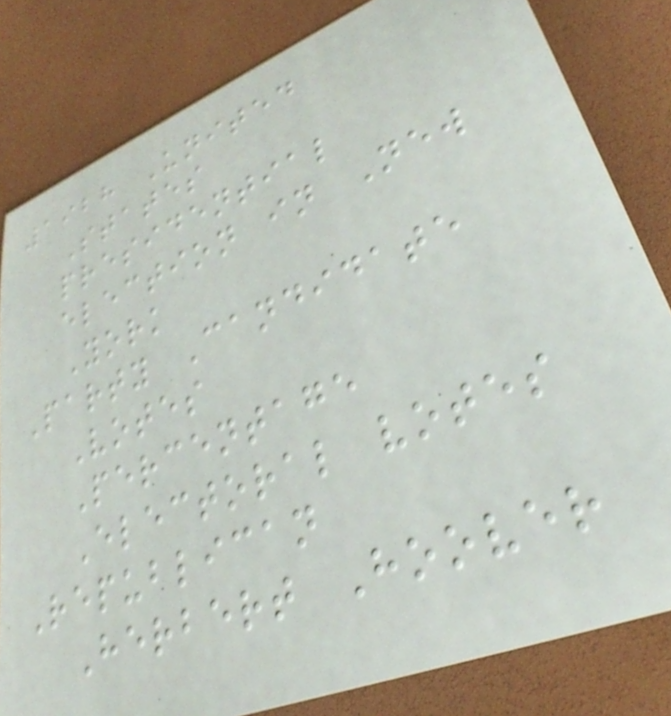1928 United
States
presidential
election in New
York
Party Candidate
Votes
Percentage
Electoral votes
Republican
Herbert Hoover
